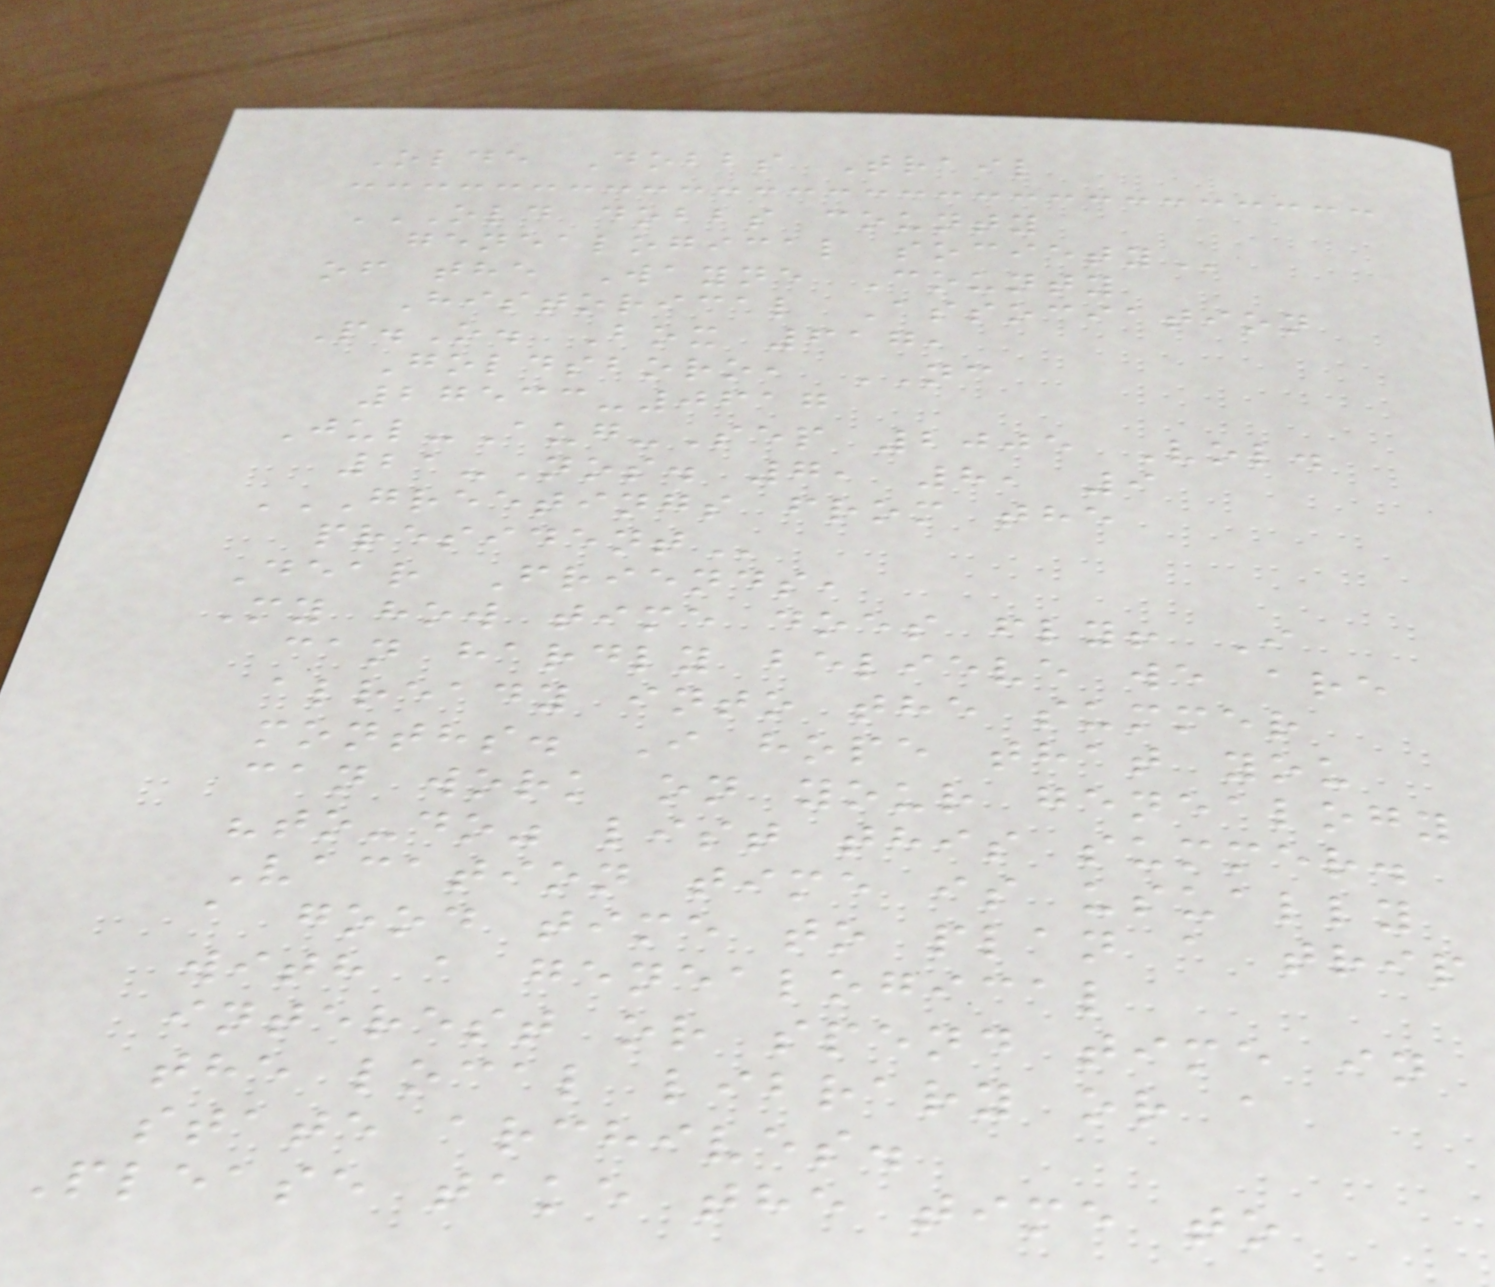Olde Dobbs Trail
OLD DOBBS COUNTY
GENEALOGICAL SOCIETY
of the Wayne County
Historical Association
P.O. Box 617,
Goldsboro, NC
27533-0617
Jul-Aug-Sep 2005 Vol.
21-Nos. 7, 8, 9
GREETINGS FROM THE
PRESIDENT
Dear Friends,
My how time does fly! I
can hardly believe we are
already into the summer
months. I hope that you
can work on your genealogy
"to-do" list this summer.
Vacation time is usually
a good time to plan a trip
with a genealogical
interest or spend time in
the local library or a
state archives.
Please take the time to
